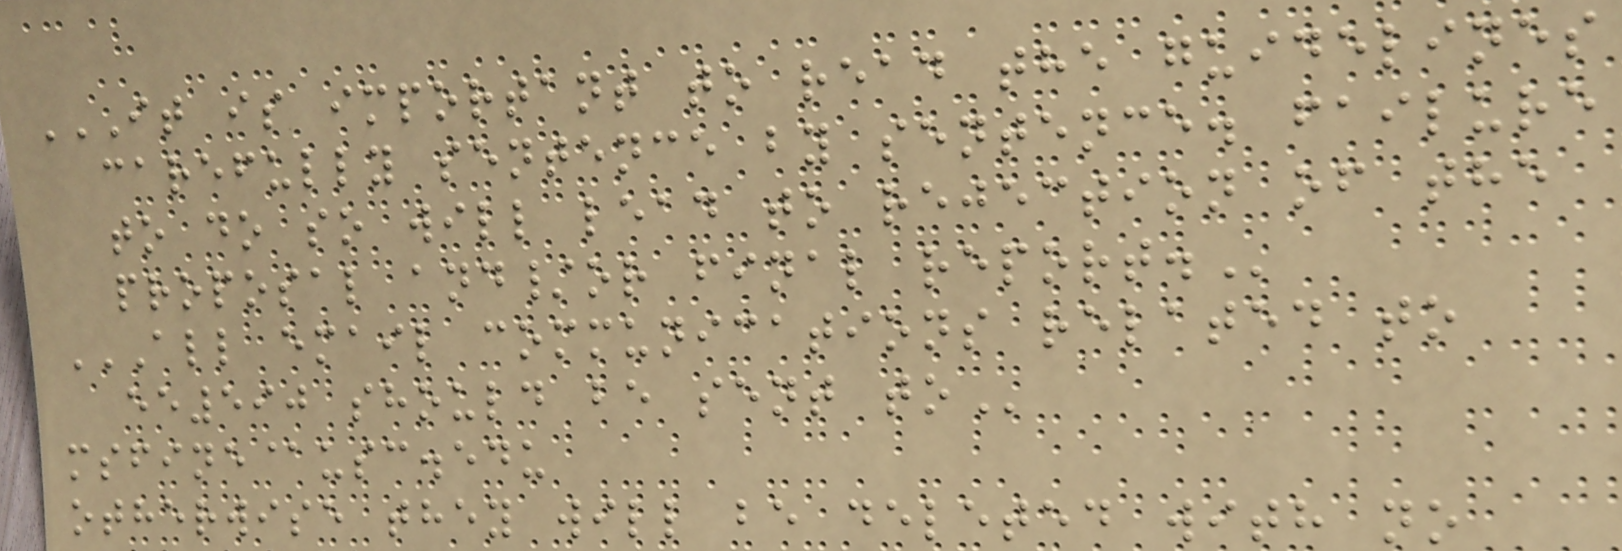IT IS IMPORTANT TO READ THE GUIDELINES
CAREFULLY SENTENCE BY SENTENCE. FAILURE
TO DO SO WILL LEAD TO REJECTION OF THE
PROPOSAL AND/OR FINAL REPORT.
ALL EMAIL COMMUNICATIONS RELATED TO
EE590 SHOULD BE SENT TO
msfine@usc.edu
otherwise they will be deleted with no
